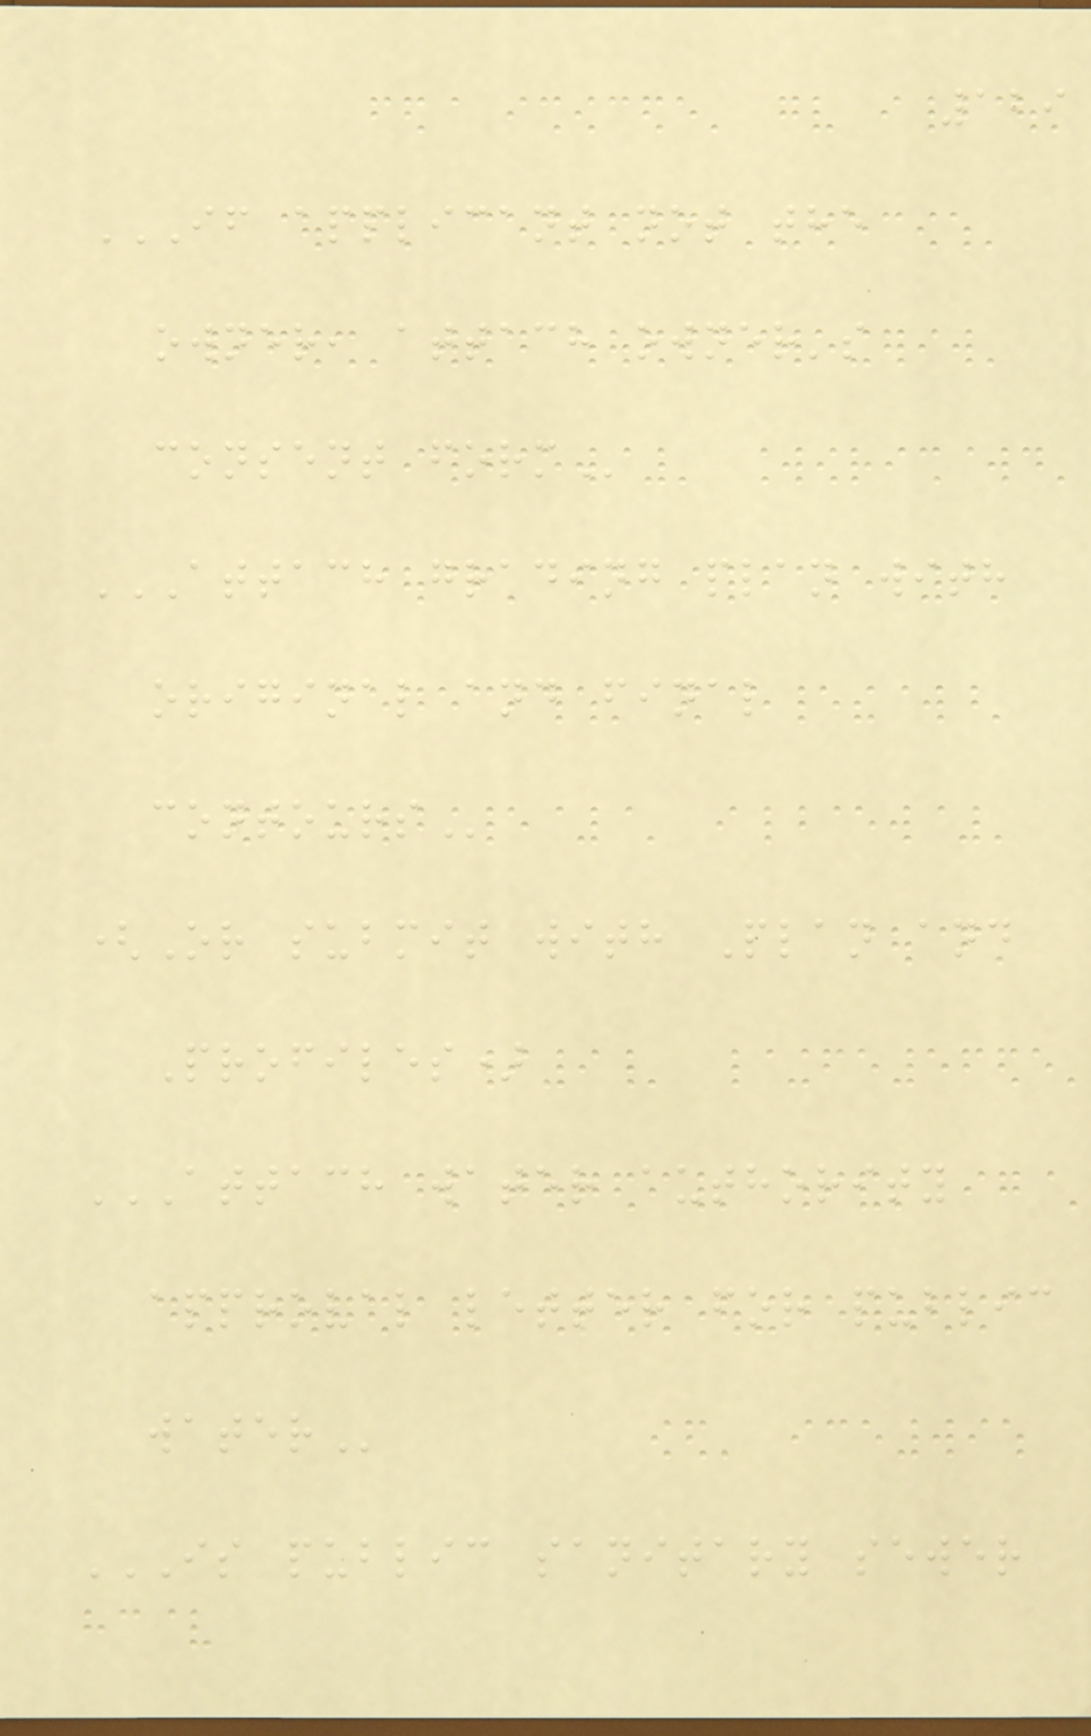129
IF APPLICANT NOT THE
OWNER, ATTACH OWNER'S
CONSENT FORM
ATTACH GRADING PLAN WITH
ORIGINAL AND FINAL
CONTOURS
(Or submit with Plan and
Profiles)
ATTACH WATER AUTHORITY
APPROVAL LETTER FOR PUBLIC
WATER
IS PUBLIC SANITARY SEWER
